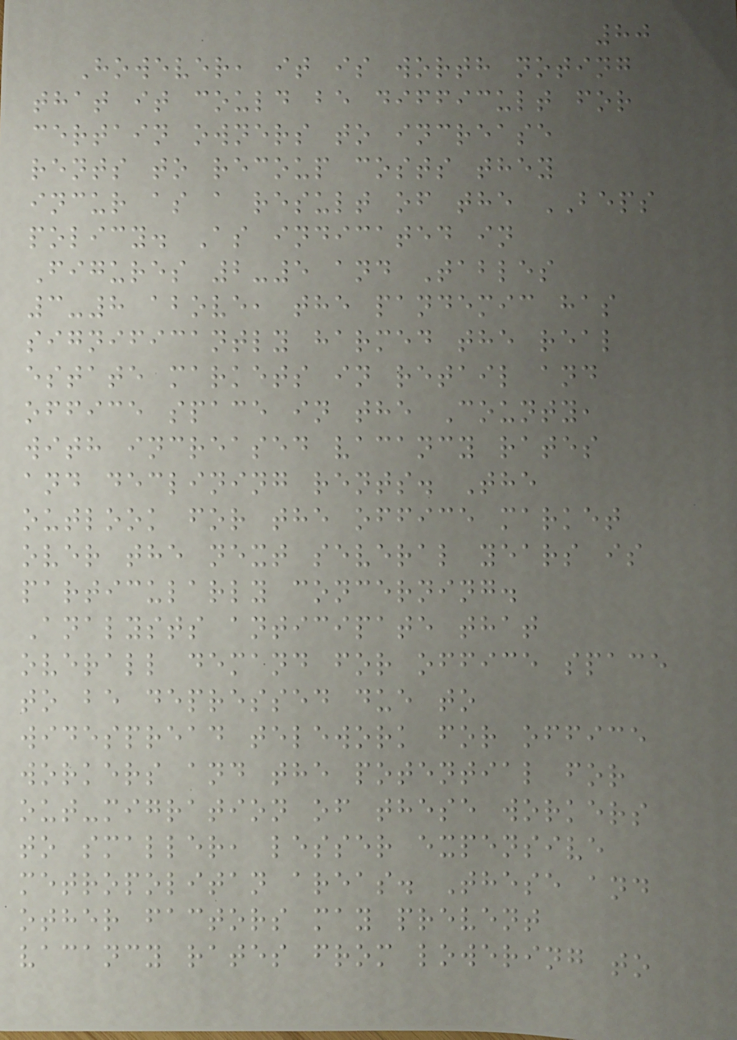80
However, it is worth noting
that it could be difficult for
certain owners to increase
rents to recoup costs they
incur as a result of the BEPS
policy. As indicated in
Figures 2-5 and Tables
3-8 above, the pandemic has
significantly harmed the real
estate markets in retail and
office space in the County,
with increased vacancy rates
and declining rents. The
outlook for the office market
over the next several years is
particularly concerning.
Analysts anticipate that
overall demand for office space
to be depressed due to
widespread telework for office
workers and the potential for
out-migration of these workers
to smaller, lesser expensive
metropolitan areas. These and
other factors may prevent
vacancy rates from lowering to
